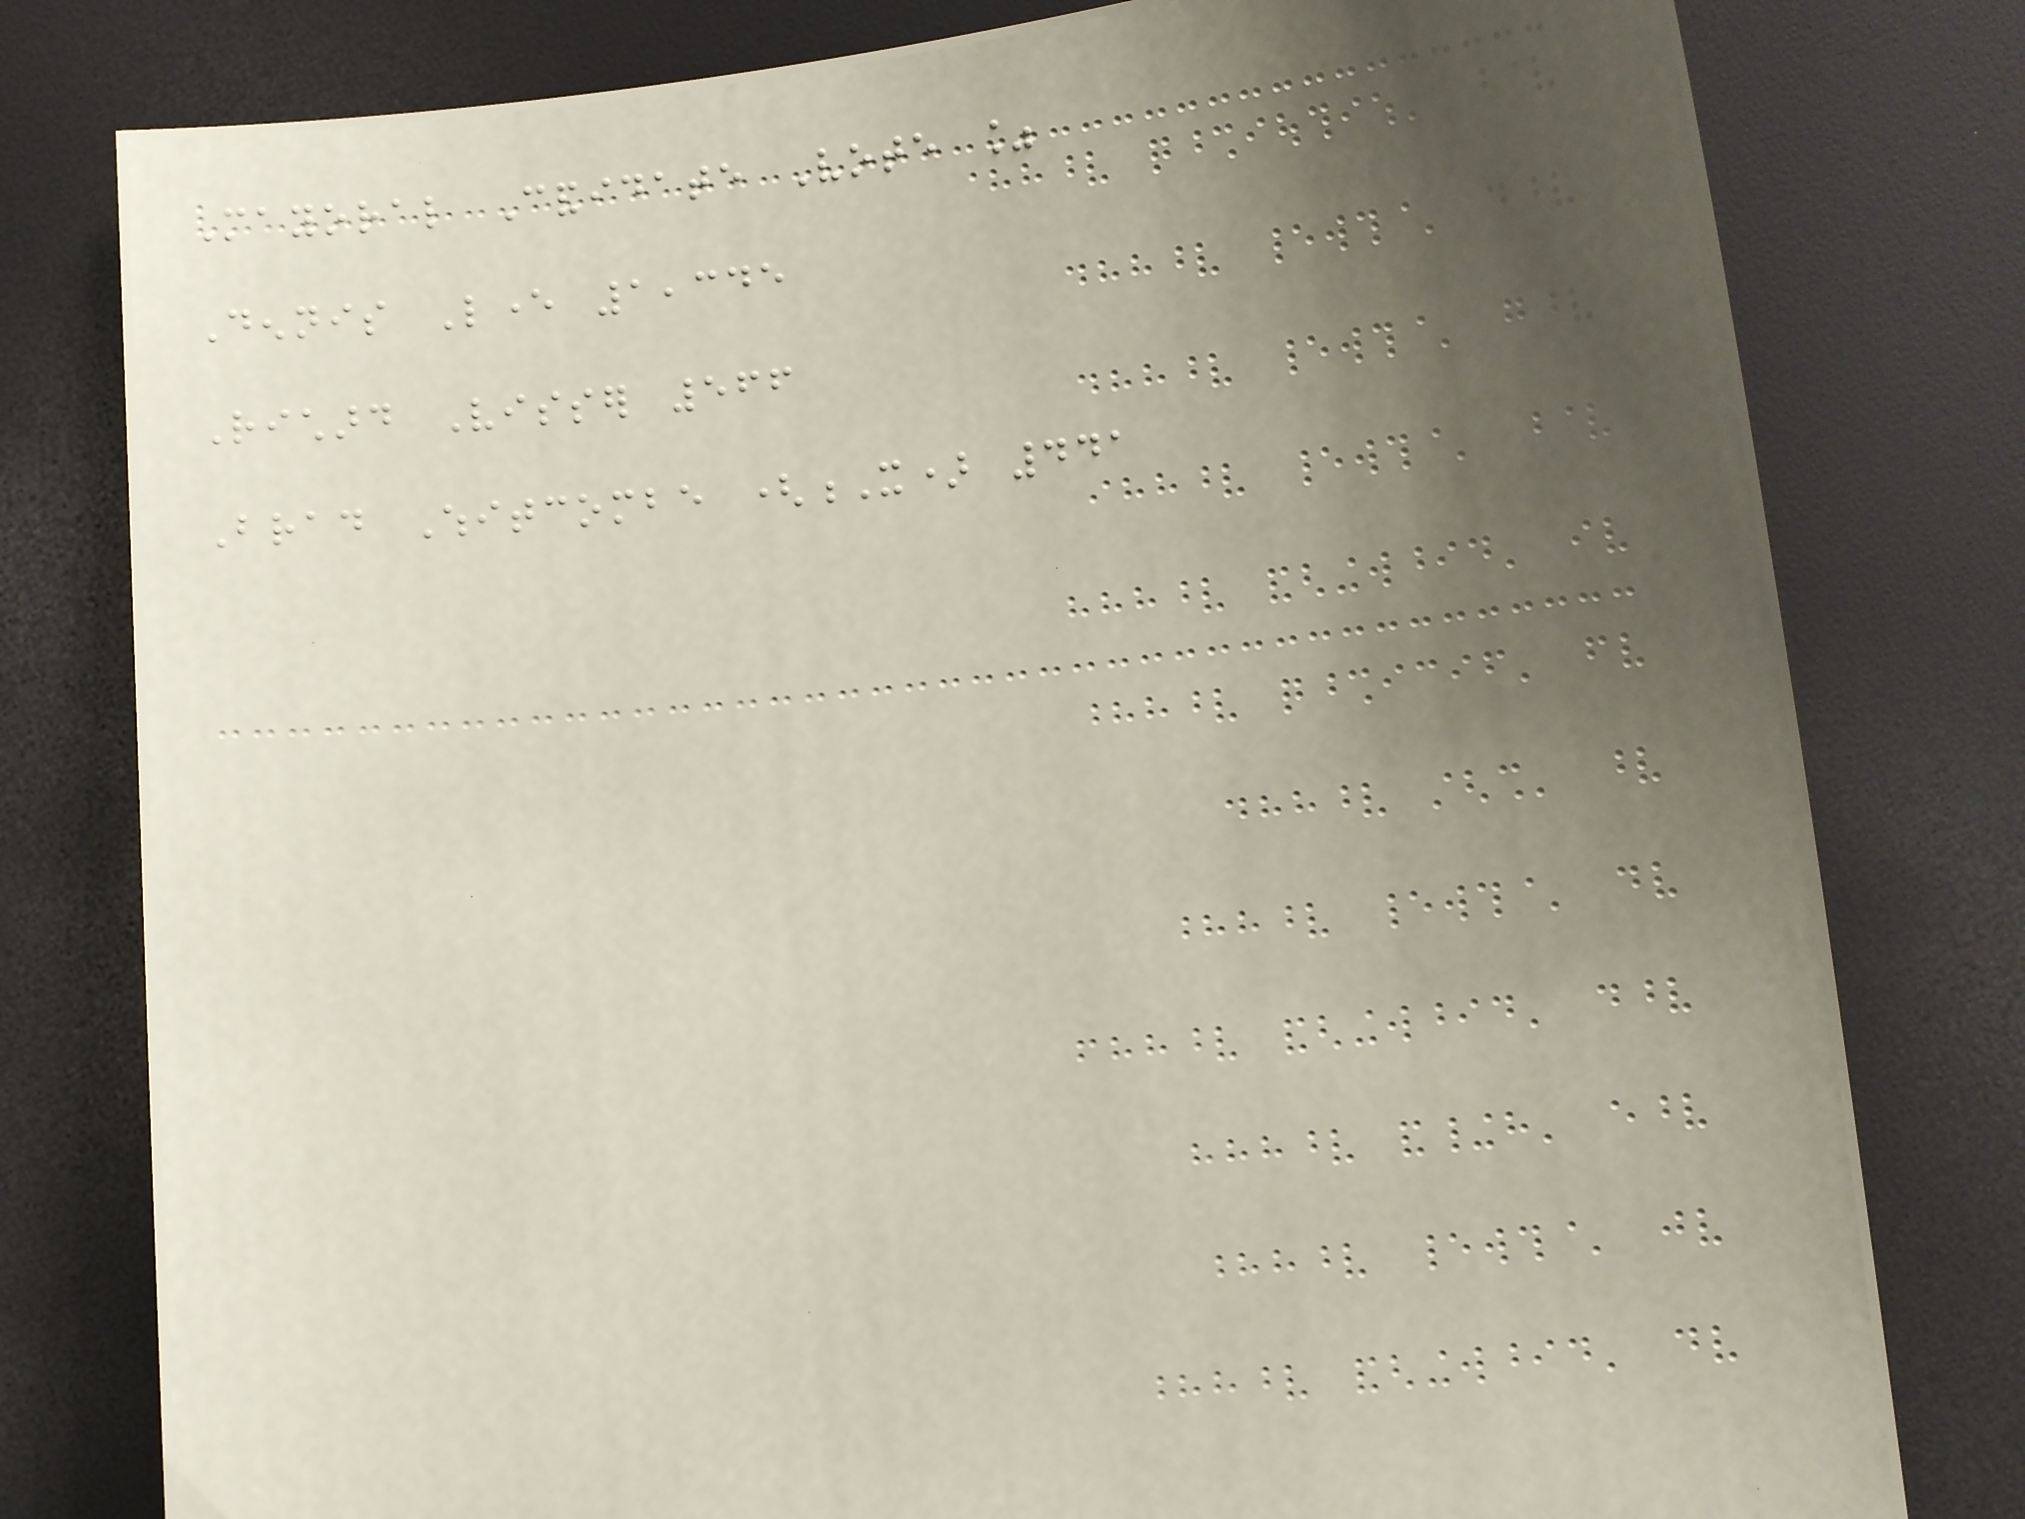Mayoral Candidate Vote %
Dennis Lever 1,345
Richard Visser 566
Brad Whitcombe (X) 441
